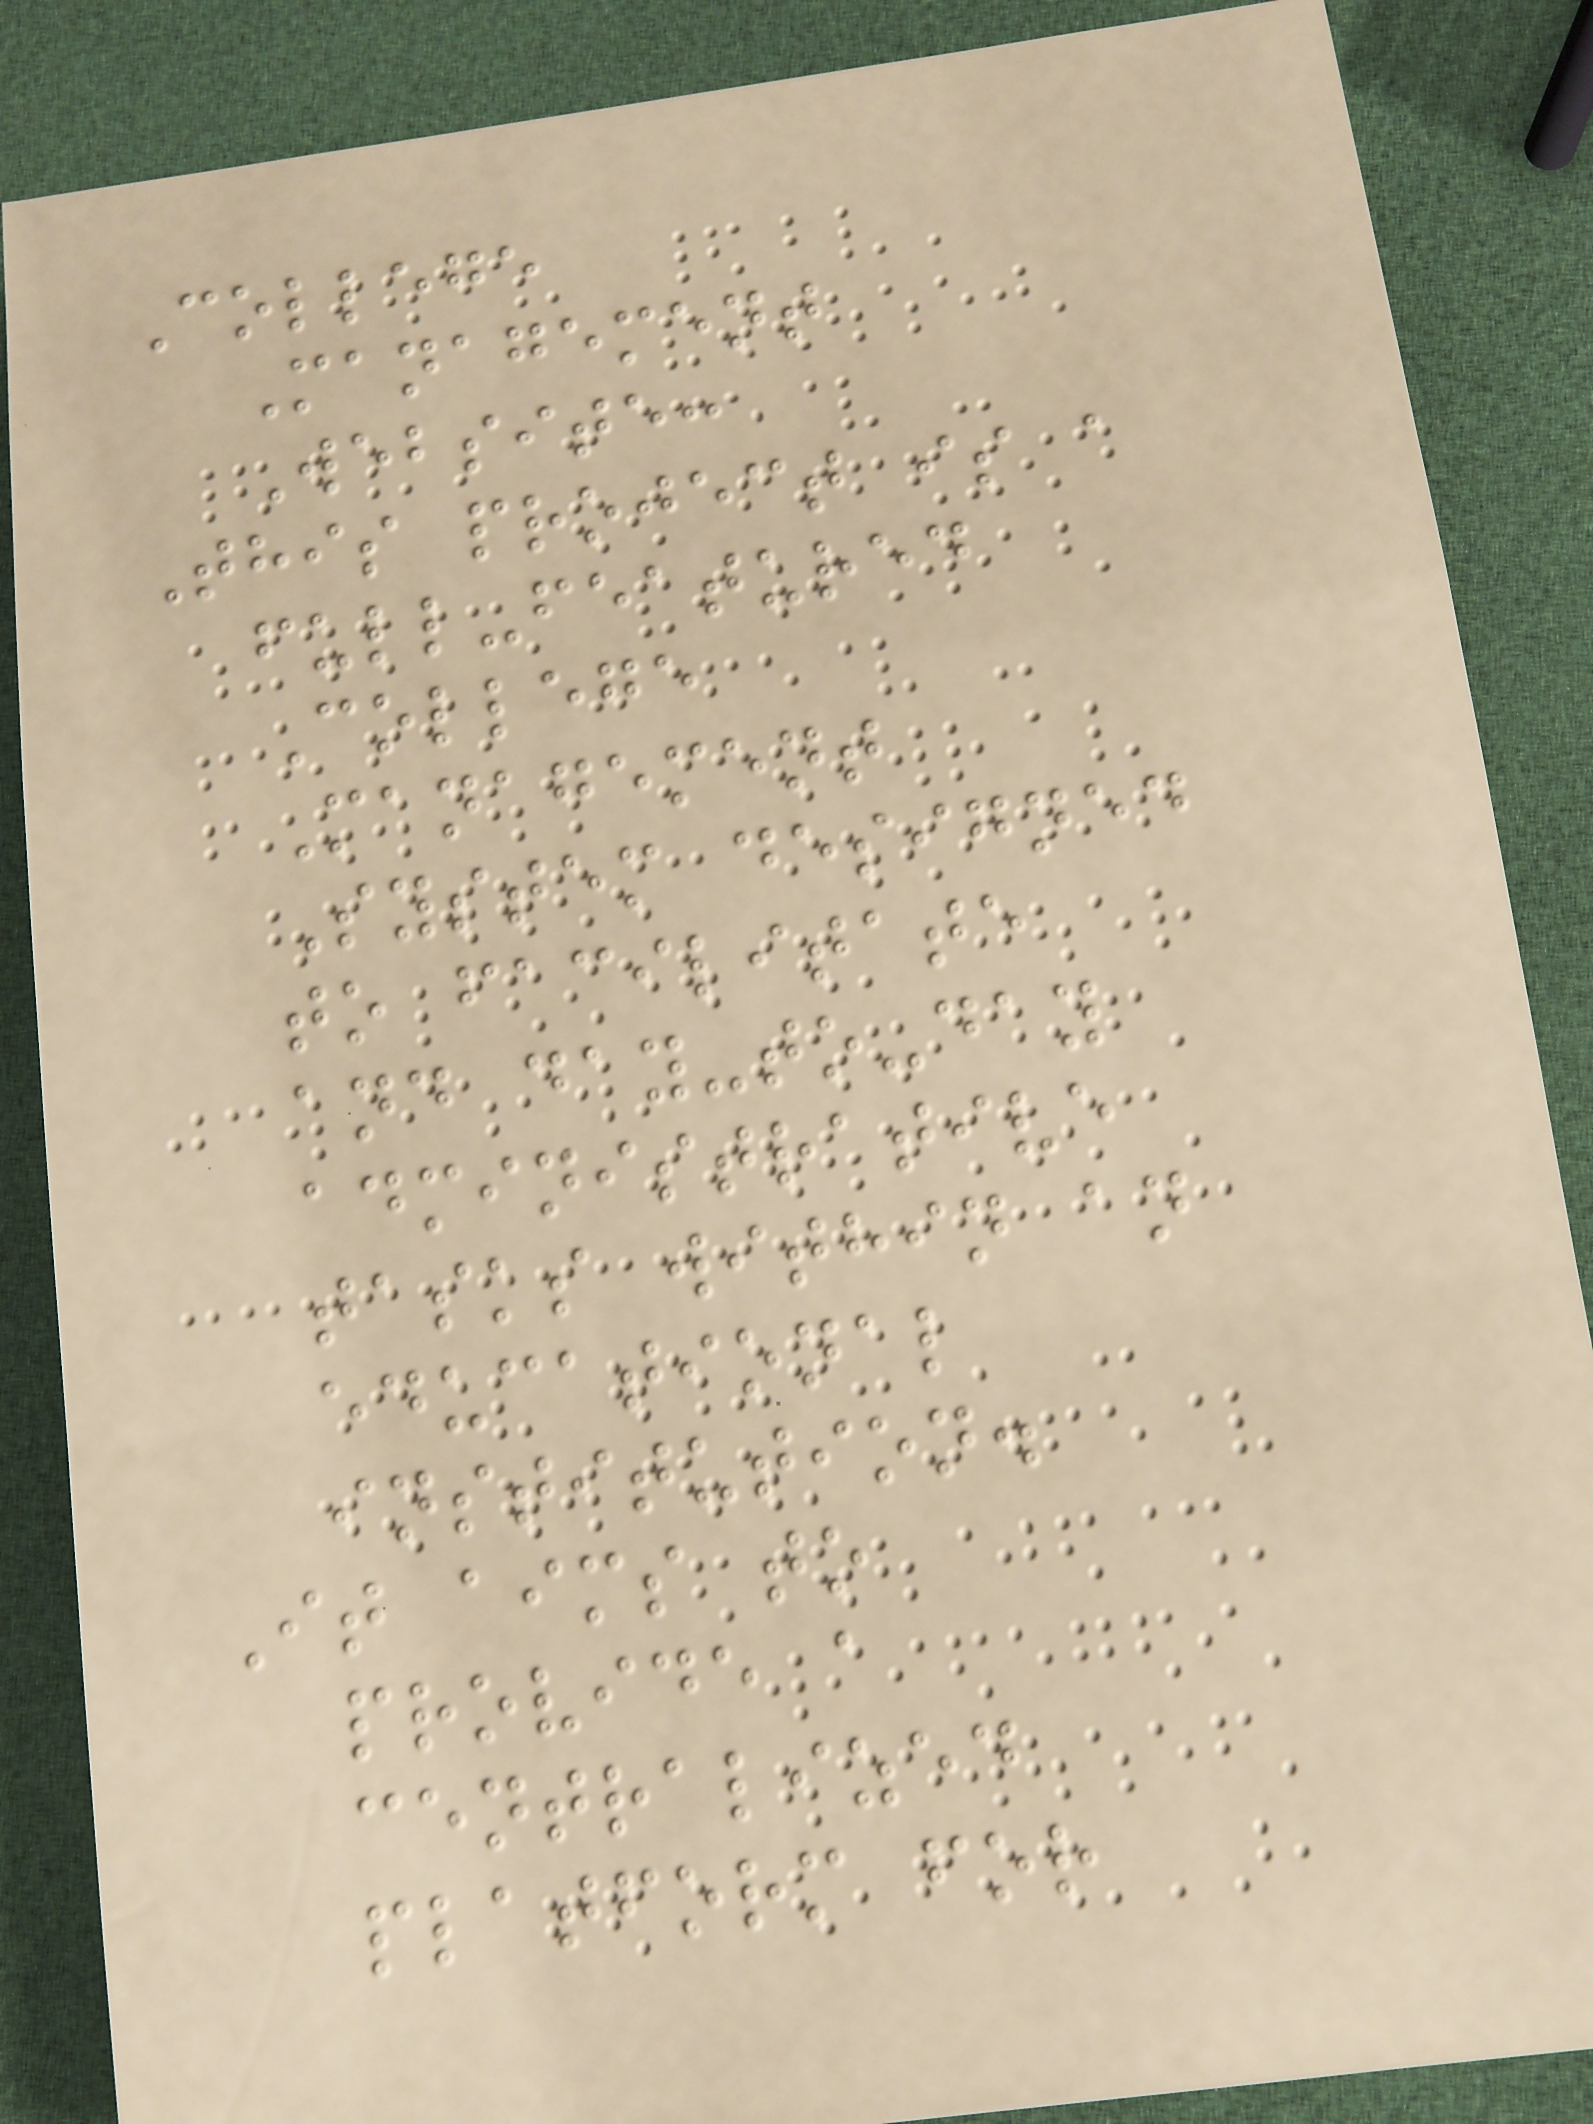College
Management
Website:
This project is a
full-featured
College
Management
System designed
to facilitate
and day-to-day
administrative
tasks within an
educational
institution.
It aims to
provide a
centralized
platform for
